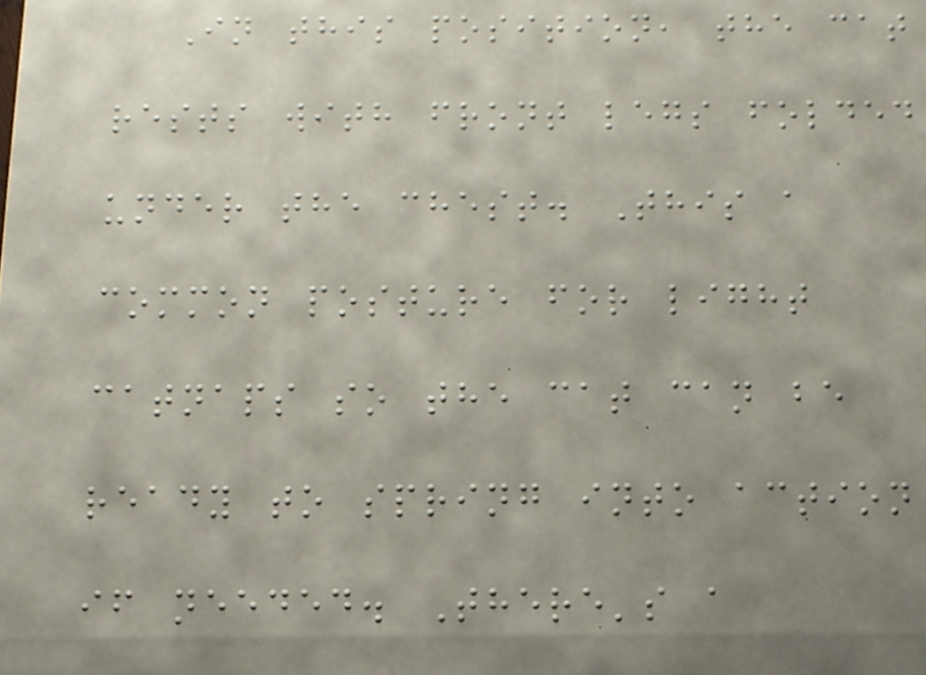In this position, the cat
rests with front legs folded
under the chest. This a
common posture for light
catnaps so the cat can be
ready to spring into action
if needed. There's a
